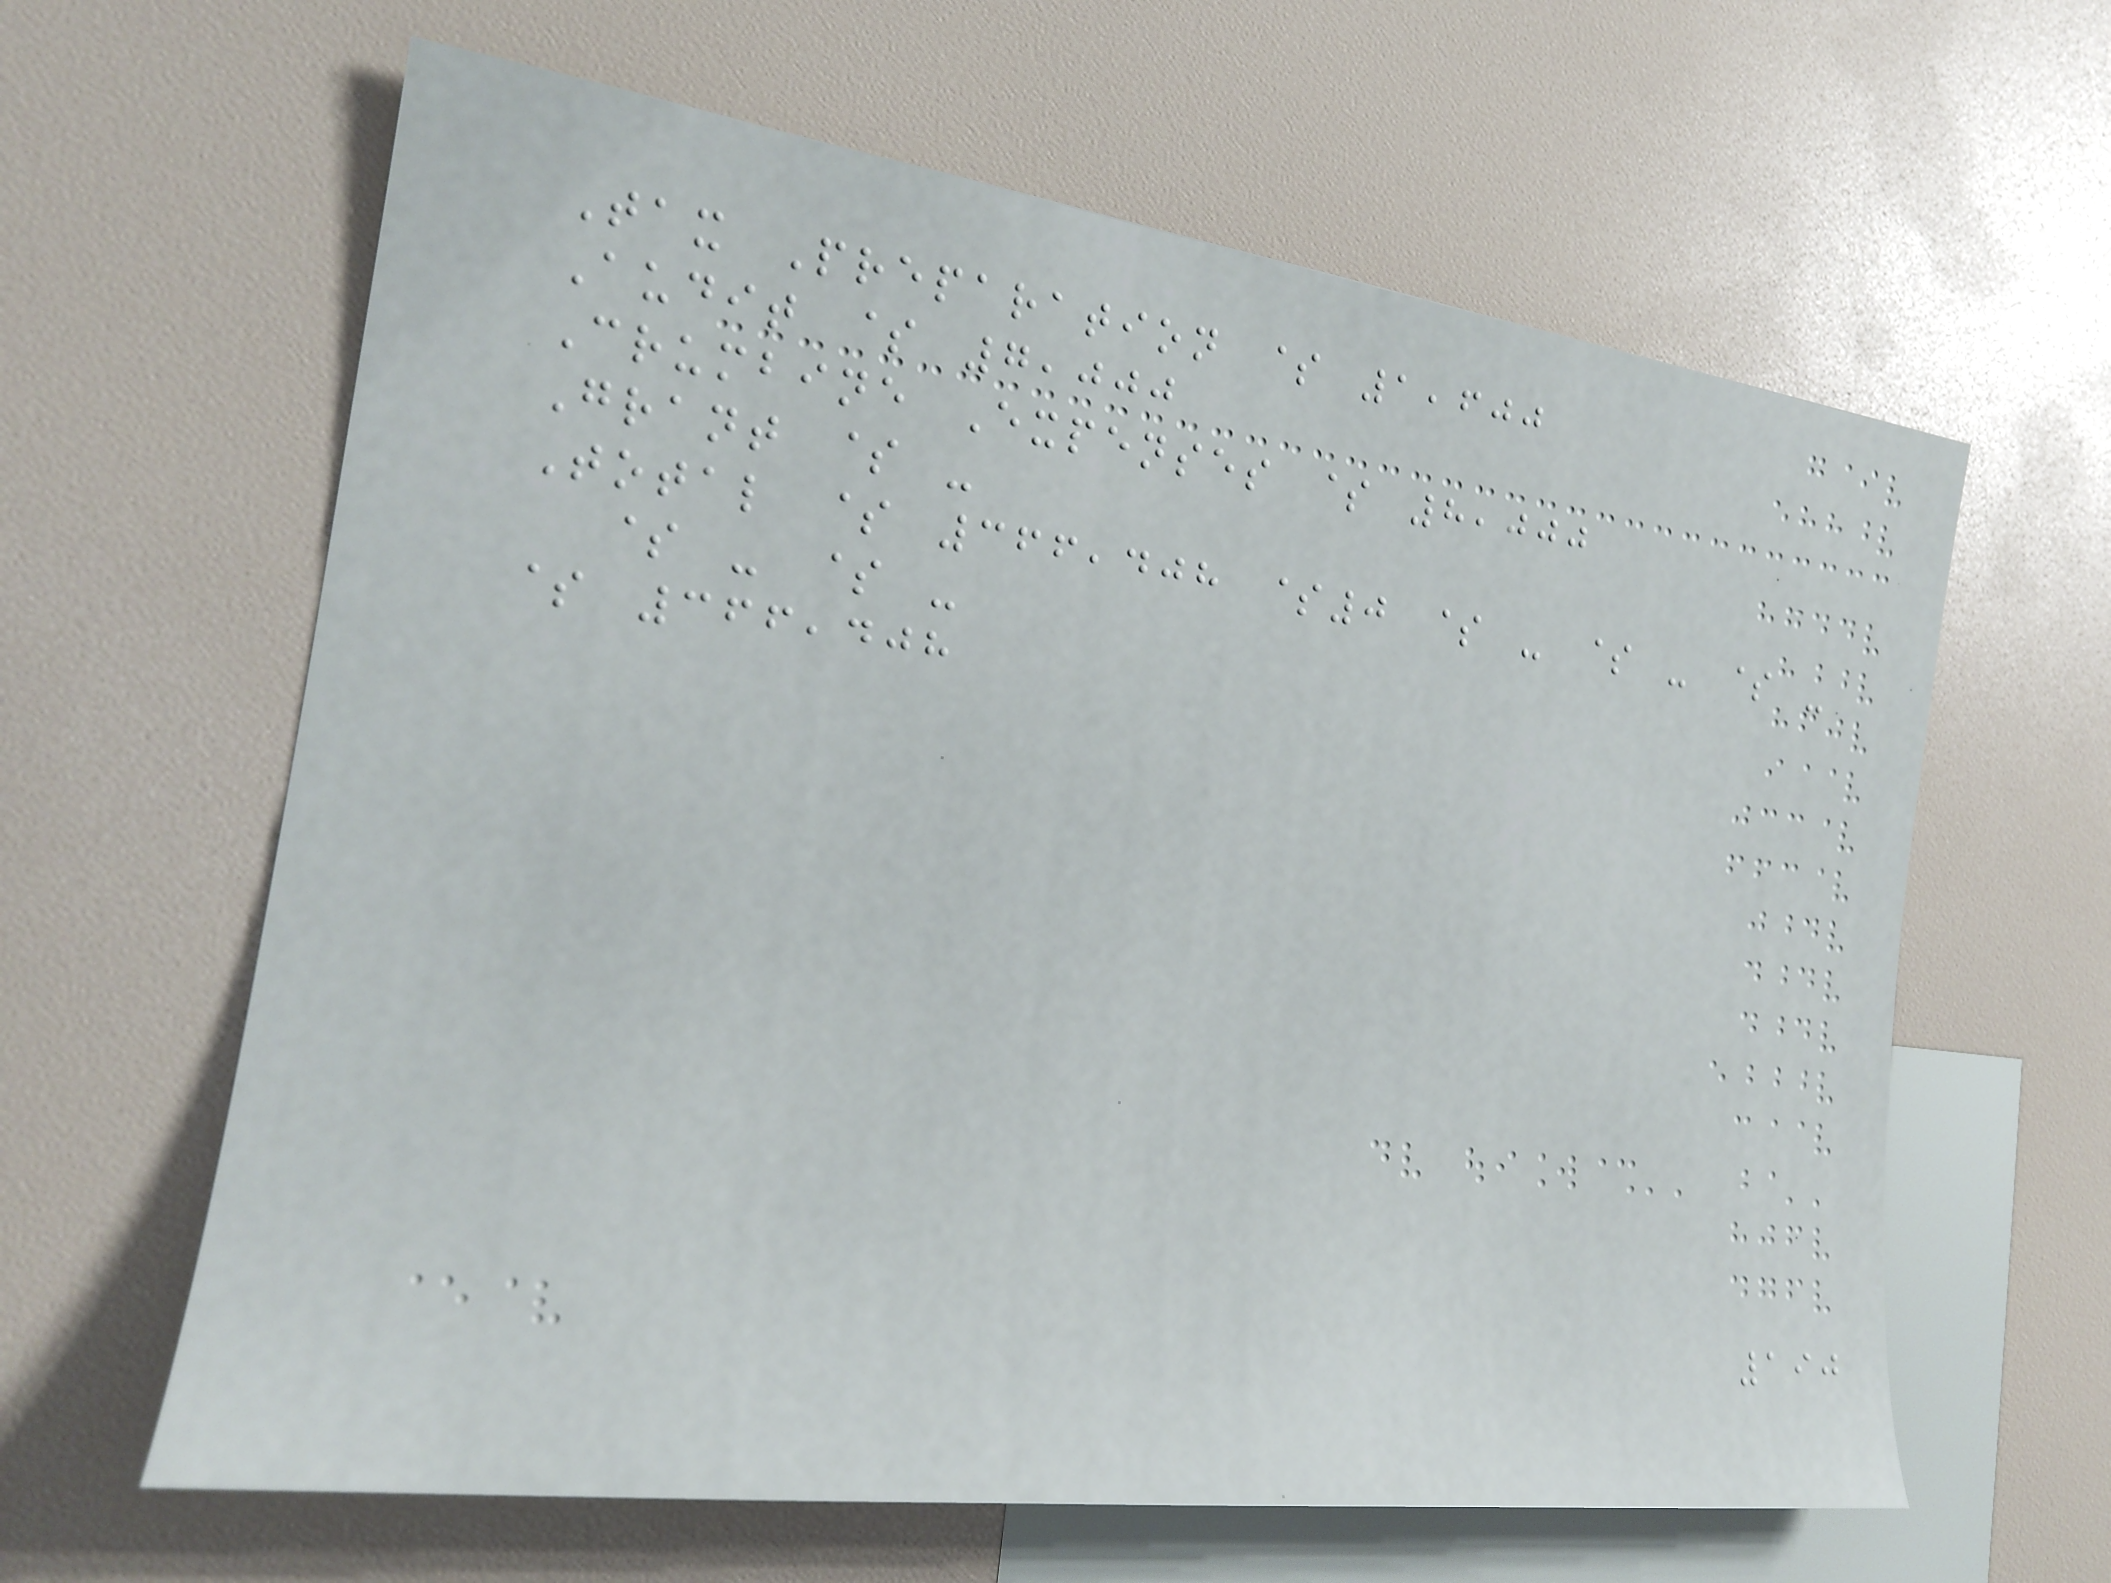Tax Preparation $ 1,600
Audit $ 7,000
Crumbine Expenses $ 8,000
Grant $ -
Total $ 366,408 $0 $ - $ - $ -
$ - $ -
$ 366,408
190
